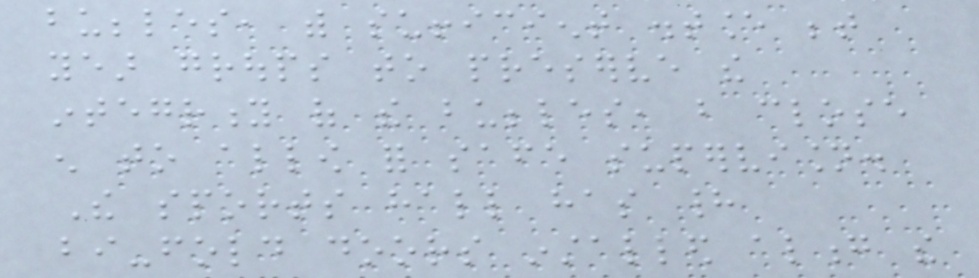bubbles, with sufficient distance between
year groups to preserve the
integrity of the bubbles, but close
enough to allow for safe supervision.
The sports hall has had
bi-fold doors installed along the
